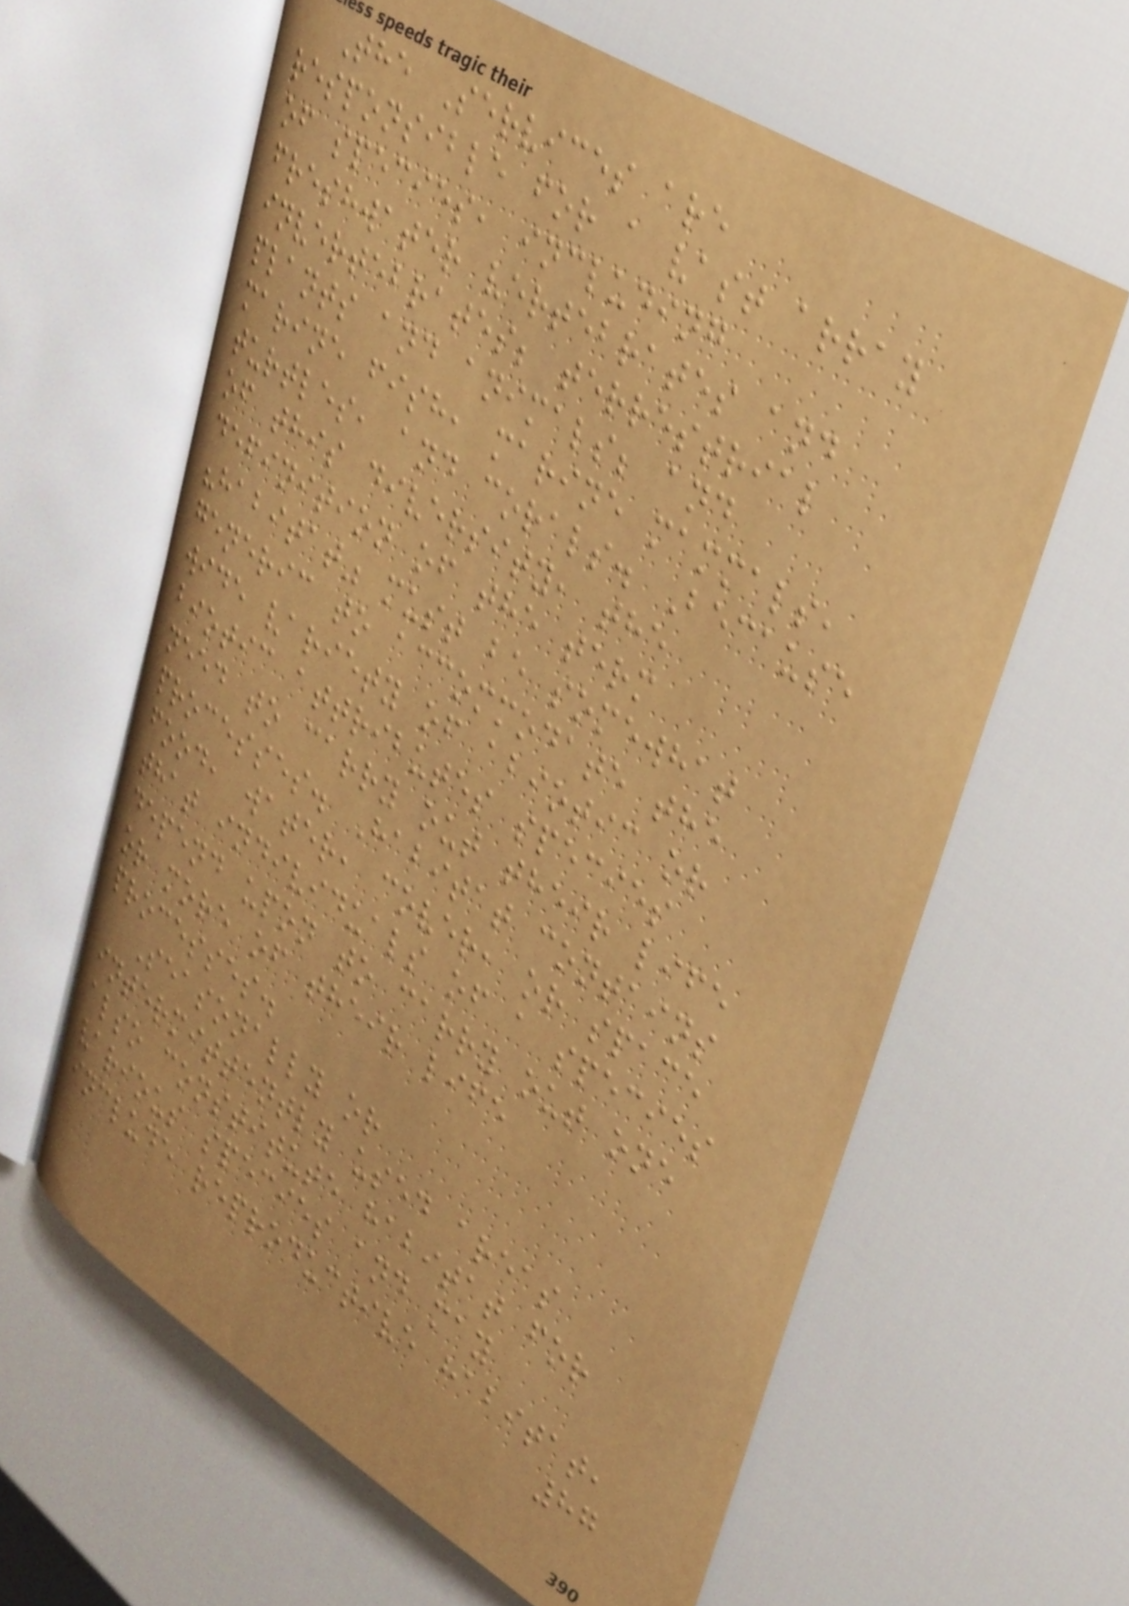The Services are
responsible for a vast array
of species, including
freshwater vertebrates and
invertebrates; terrestrial
plants and animals; and
marine fish, marine mammals,
turtles, and corals. Because
of this diversity, the
definition of the term
"habitat" must be somewhat
generic to accommodate the
wide variety of abiotic or
biotic attributes species
need to carry out their life
processes. Habitat contains
food, water, cover, or space
that individuals of a species
depend upon to carry out one
or more of their life
processes.
Seasonally or
intermittently used areas
also constitute habitat for
various species and may
include reproductive habitat,
87
